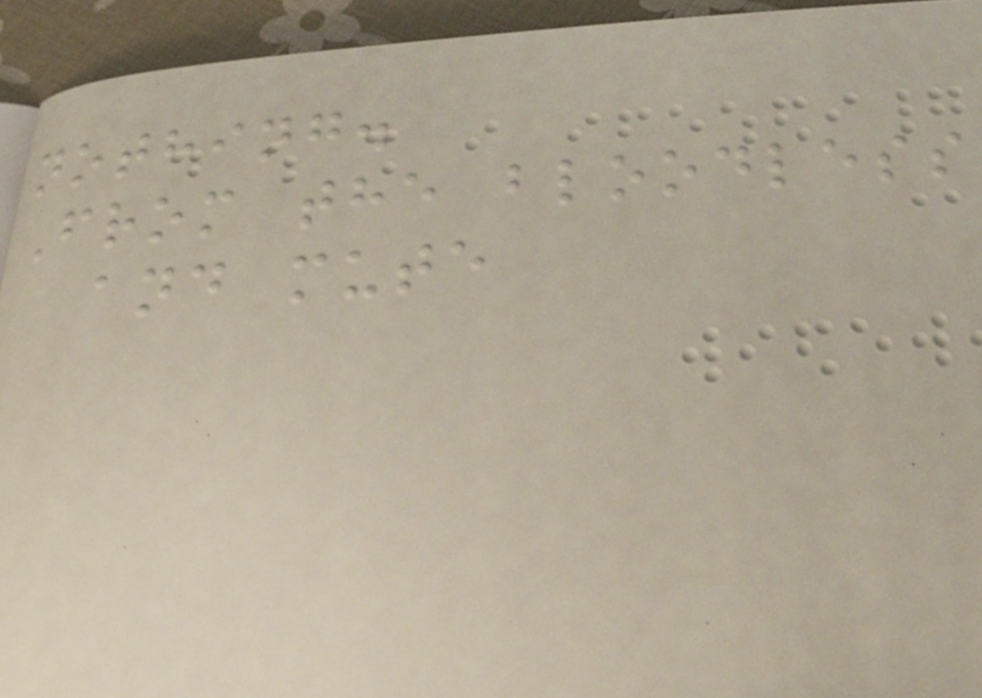nothing.
From the bloodless
and mute
